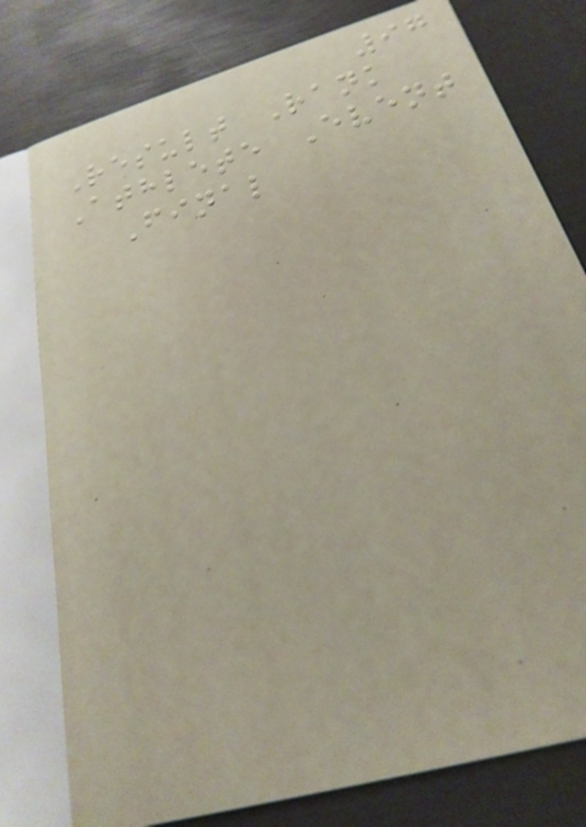97
Result Rank
Athlete Event
Final
